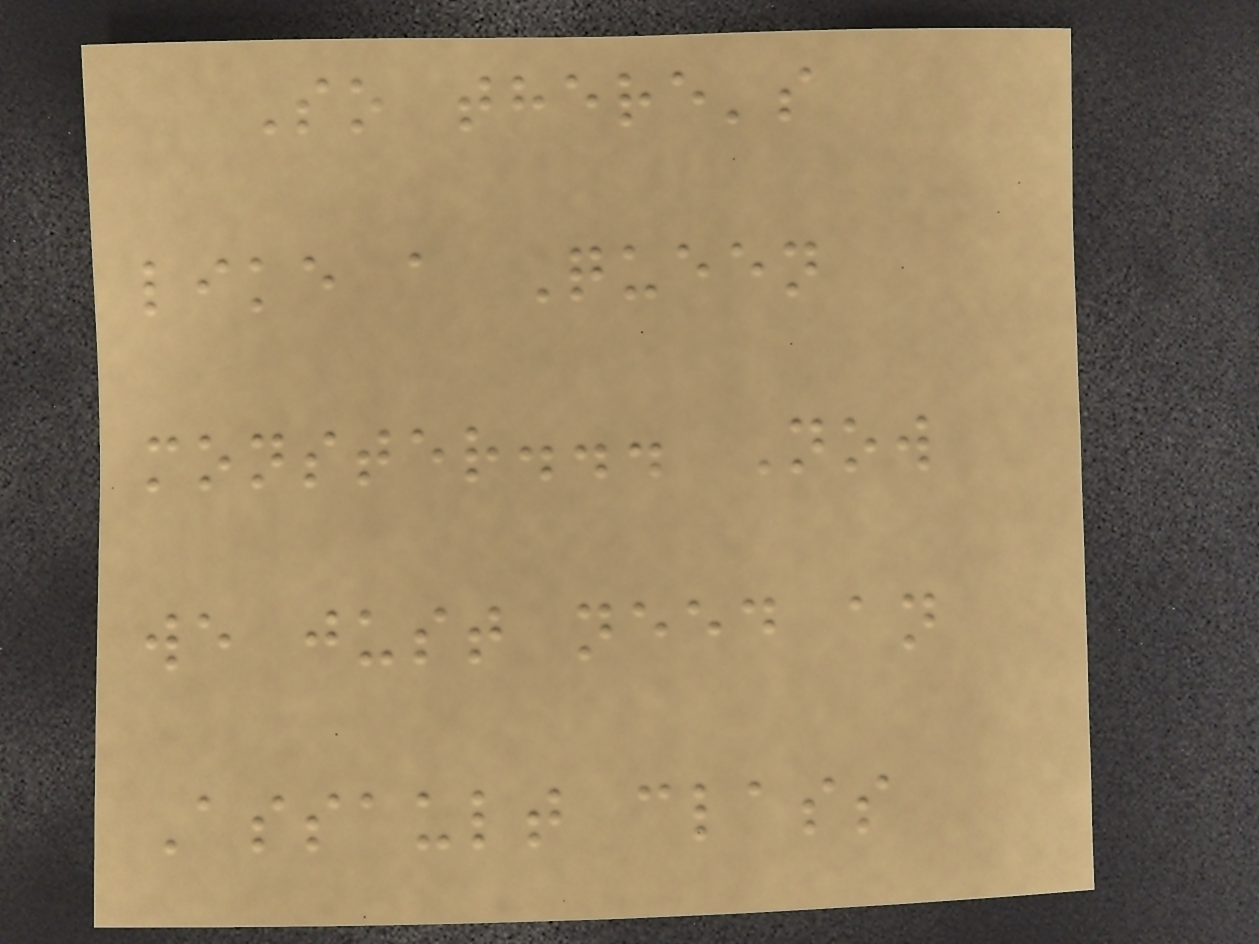So there's
like a Queen
monster... Now
we just need an
Assault class
